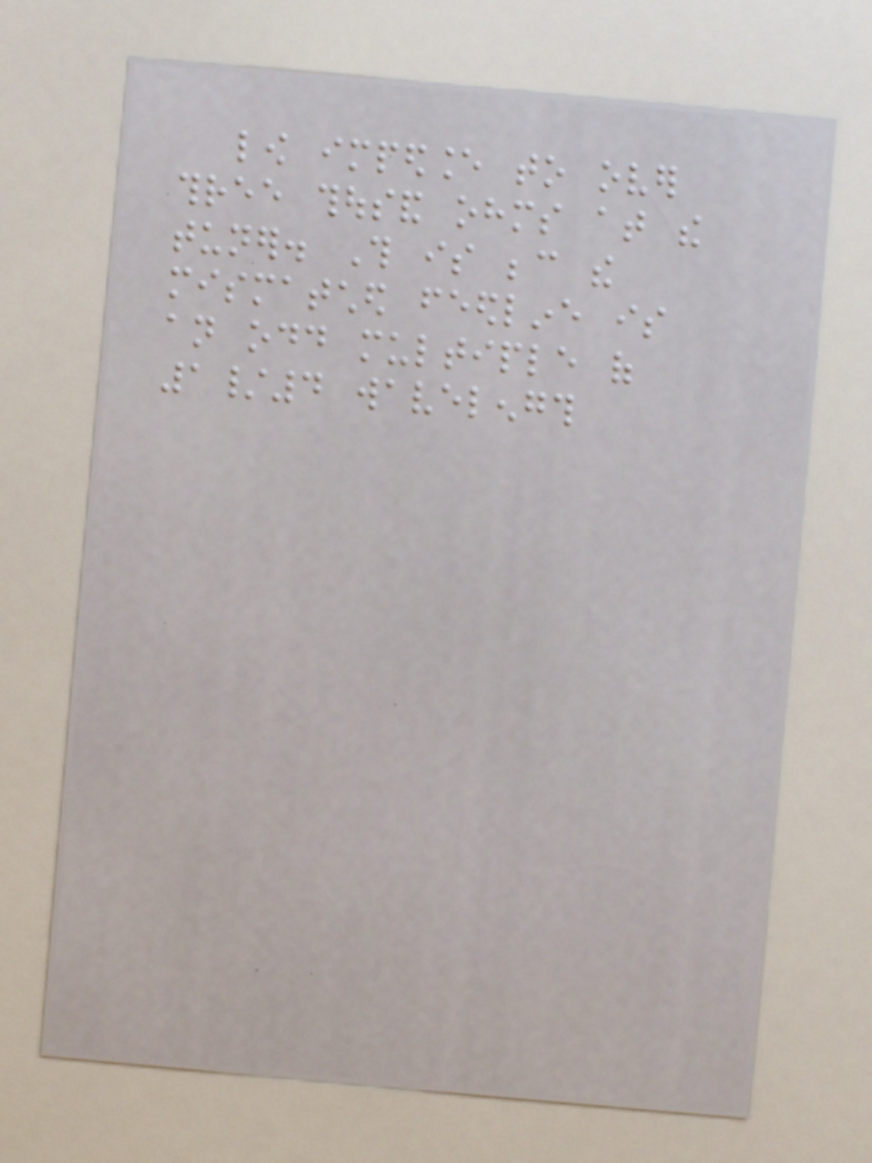low impedance to over
three thousand ohms at the
tuner. This is because the
mismatched feedline is
an odd multiple of
1/4 wavelength
